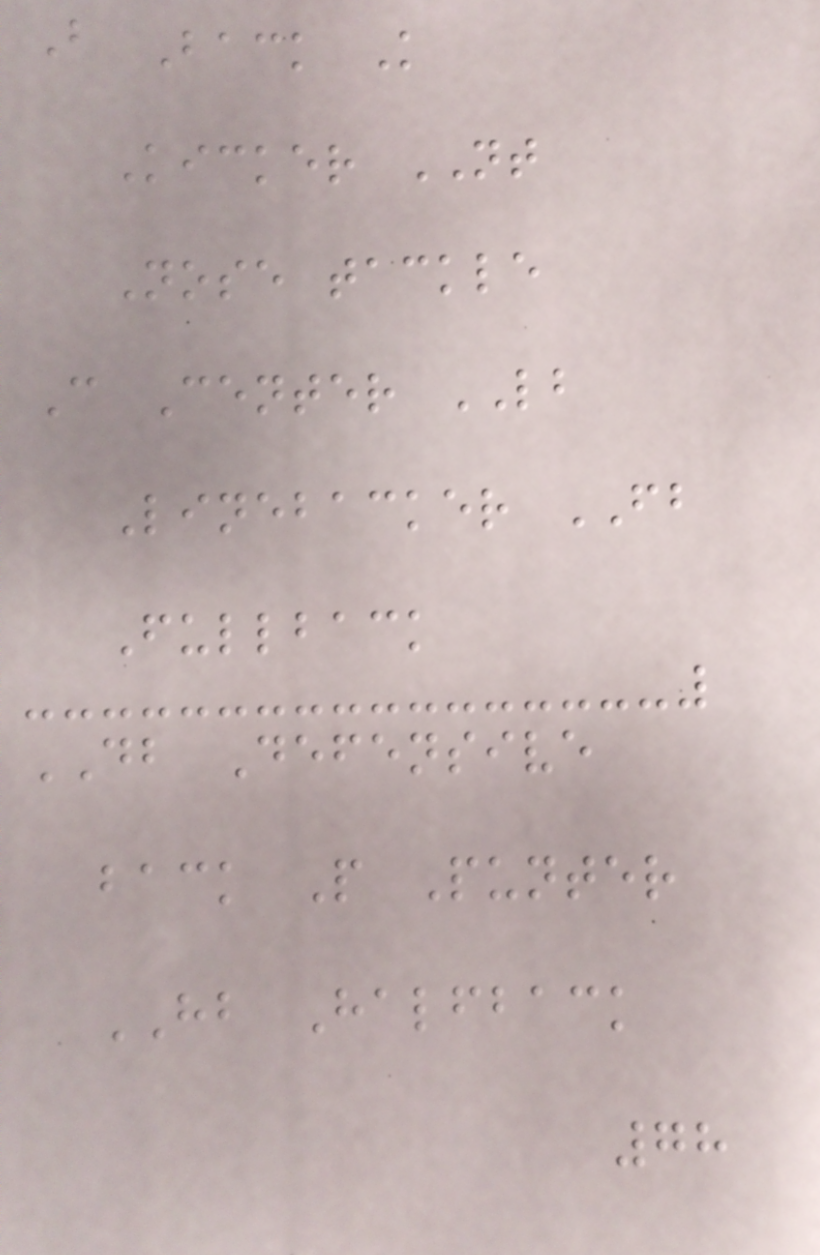B Back K
Kicker NT
Nose tackle
C Center LB
Linebacker FB
Fullback
DB Defensive
back P Punter
HB Halfback
78
